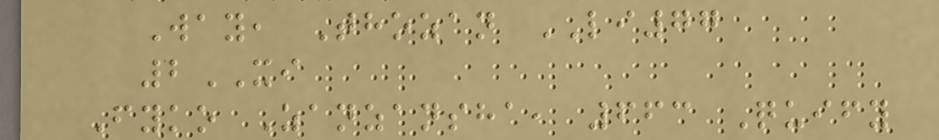Way, Thozan LI77
2XI
Fyko Zanzansha, 663 Quify
